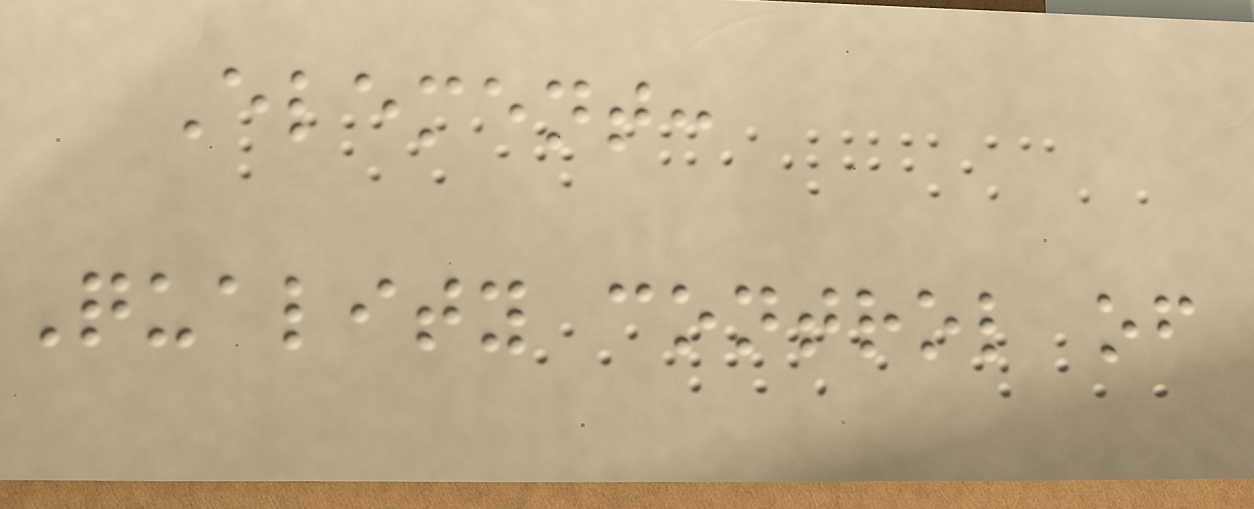Element:
Quality control of
